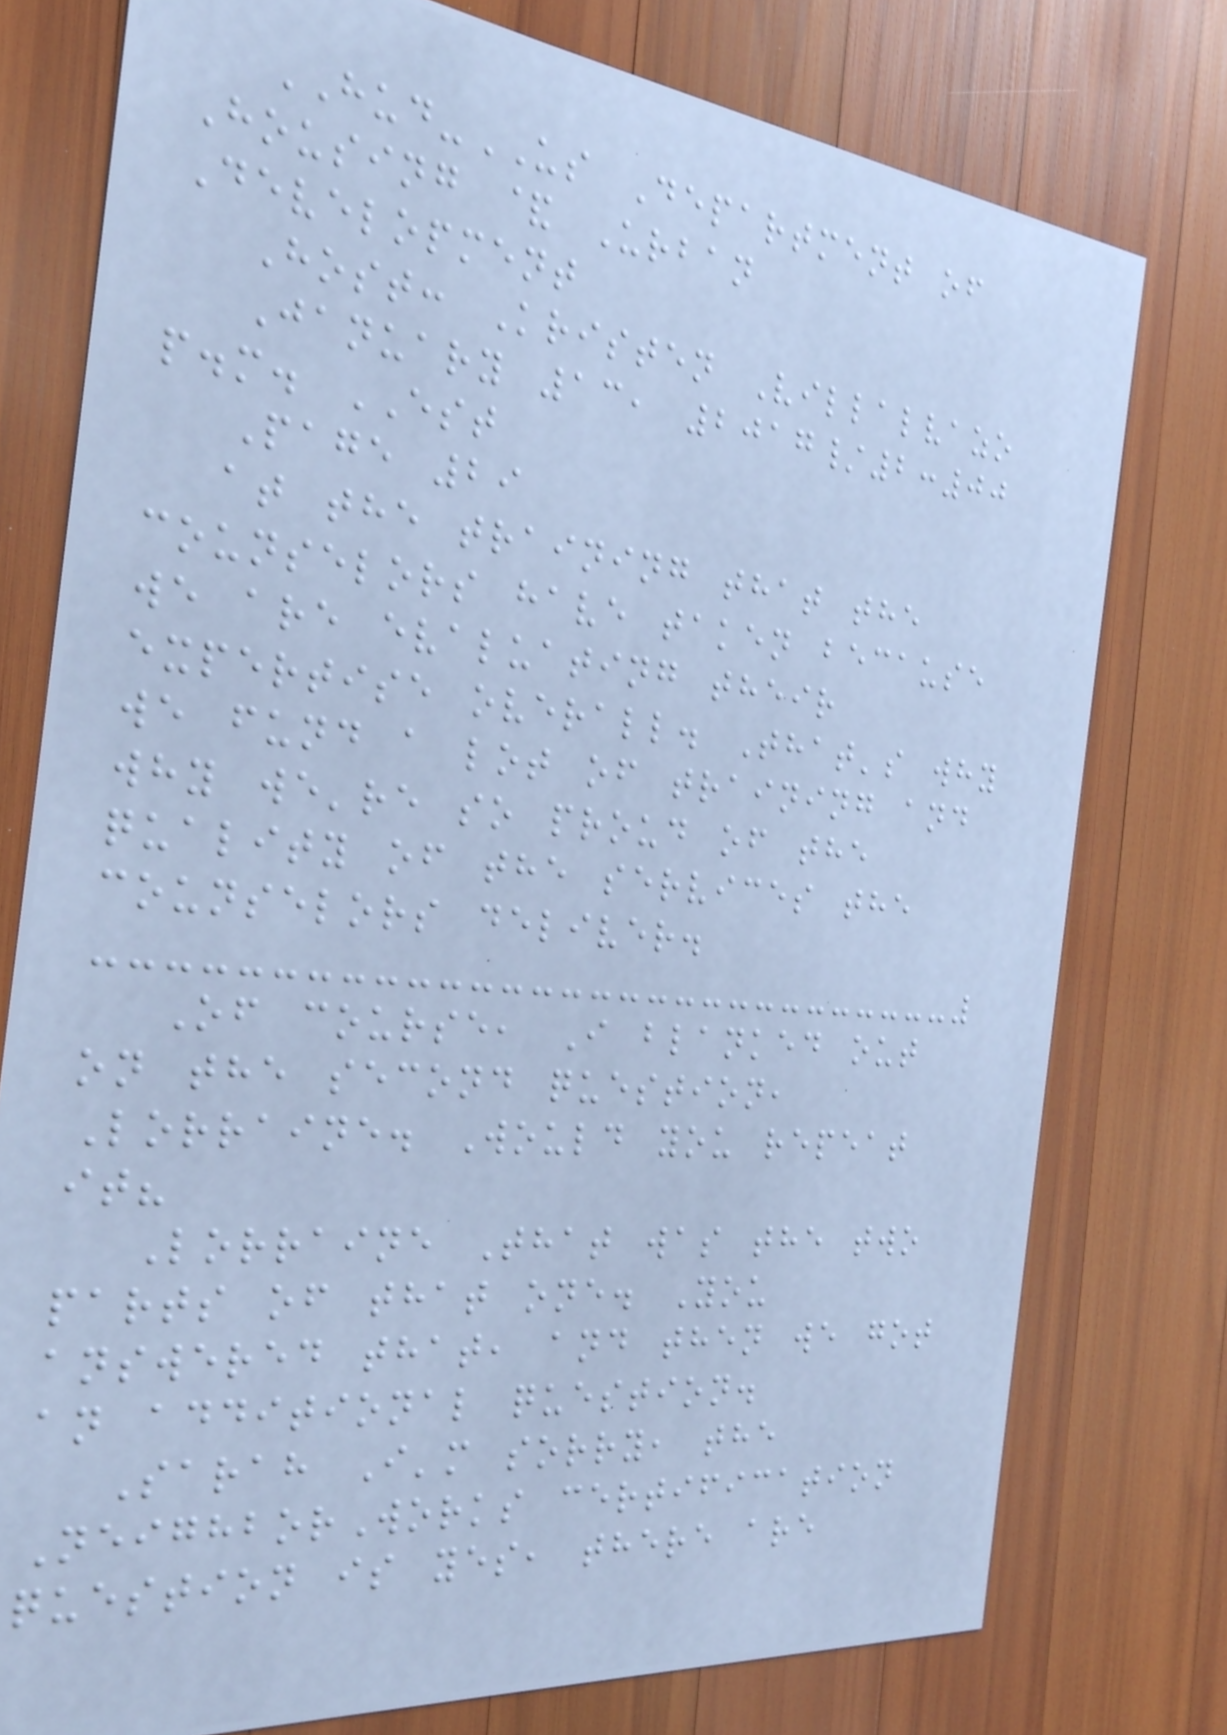HUD-US Department of
Housing & Urban
Development
Host: Kristen Villalvazo
January 13, 2017/2:00
p.m. EST
Page 29
at the training that the
counselors have taken because
we are evaluating their
expertise overall. That's why
we fund a lot of training and
why we're so proud of the
quality of the services the
counselors deliver.
Of course, I blanked out
on the second question,
Lorraine. Would you repeat
it?
Lorraine That was the two
parts of that one. You
answered that, and then we got
an additional question.
Sarah I'm sorry, the
NeighborWorks certification
question is yes, there are
